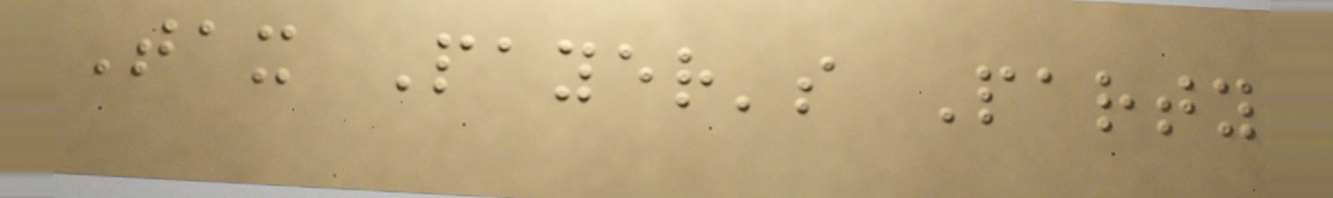Tax Payer's Party
